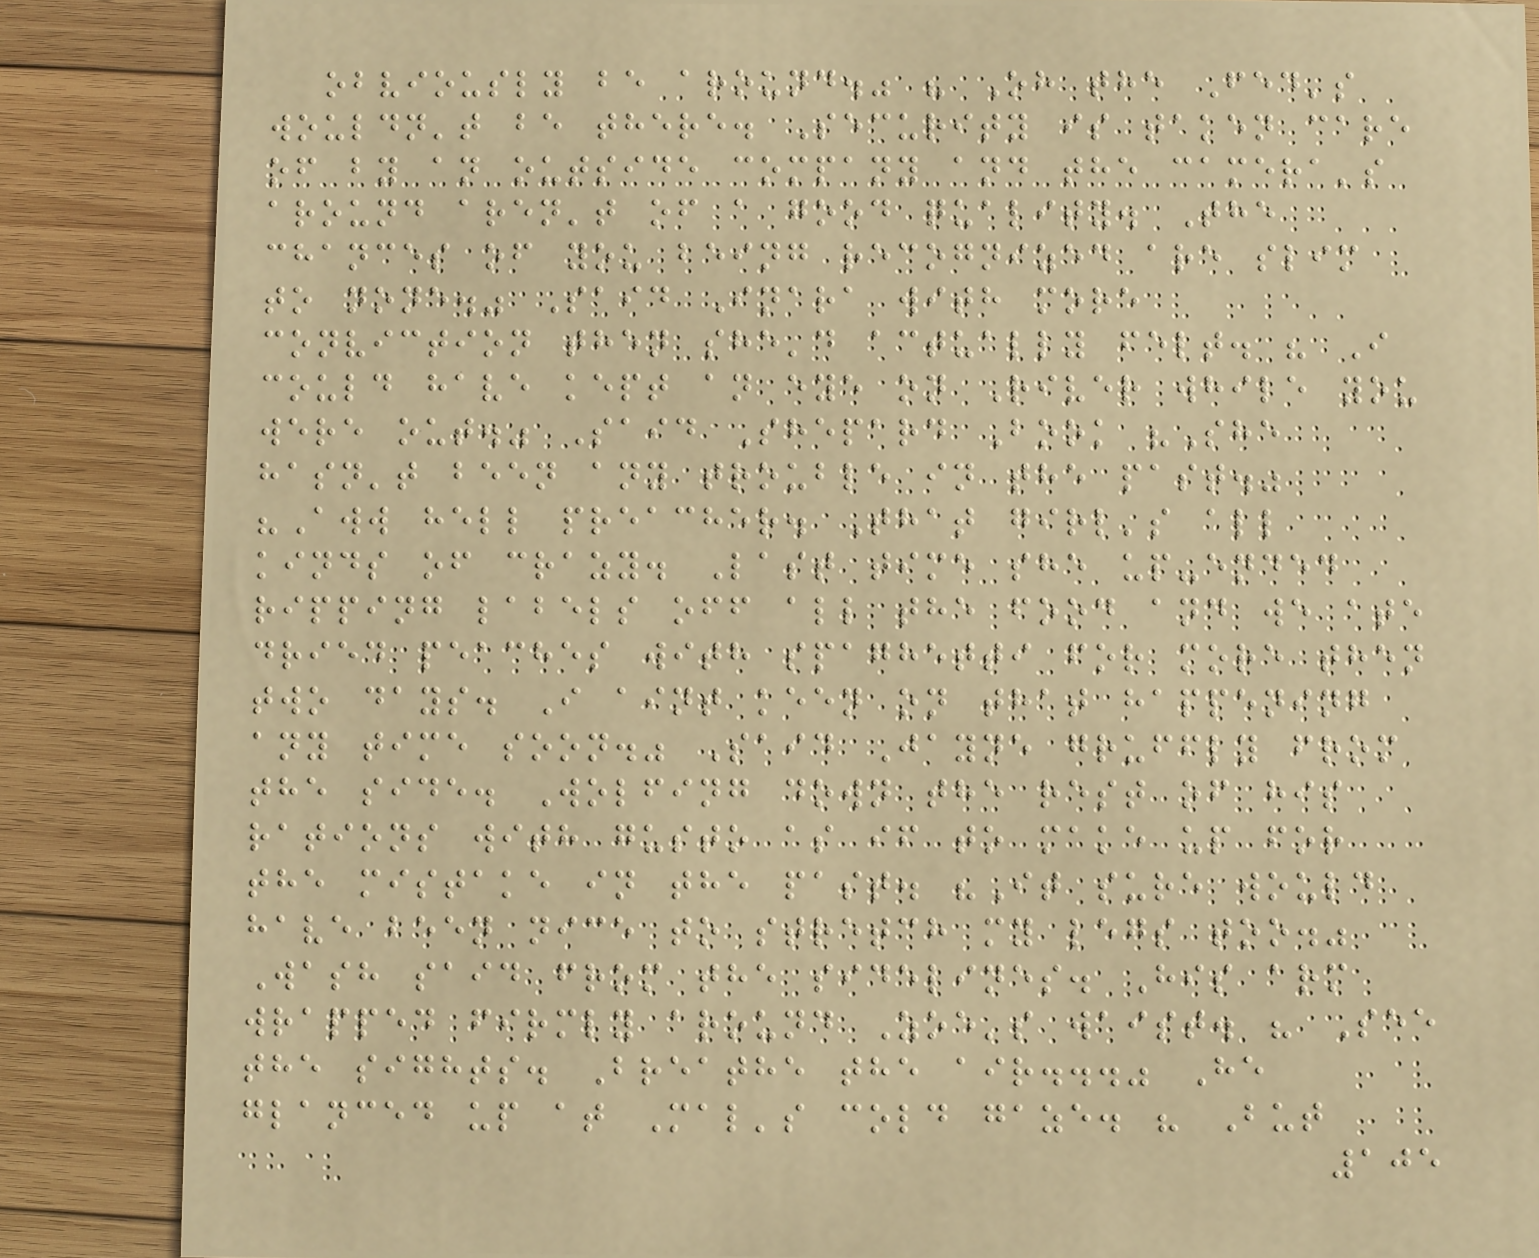obviously be around." " Oh the Fed's
wouldn't be there. Security is taken care
of by an outside company and the camera's
around aren't of a good quality. The
chances of you being recognized are slim
to none." Said Inara with more
conviction then she'd actually felt. " I
could have kept an eye on River while you
were out." Said Shepard Book "She
hasn't been any trouble in the past."
"Aww hell preacher. That girl's all
kinds of crazy. Last time she up-ended
ripping labels off all the food and we ate
dried peaches with spaghetti for more then
two days. I aint keen on that happening
any time soon." Said Jayne gruffly from
the side. Wolfing down the rest of his
rations with gusto as if to make up for
the mistake in the past. "It sure would
have been nice to stretch my legs too."
Wash said from the sidelines. His arm
wrapped firmly around Zoe's waist. " See
the sights. Breathe the air..." He
glanced up at Mal's cold gaze. " But
105
